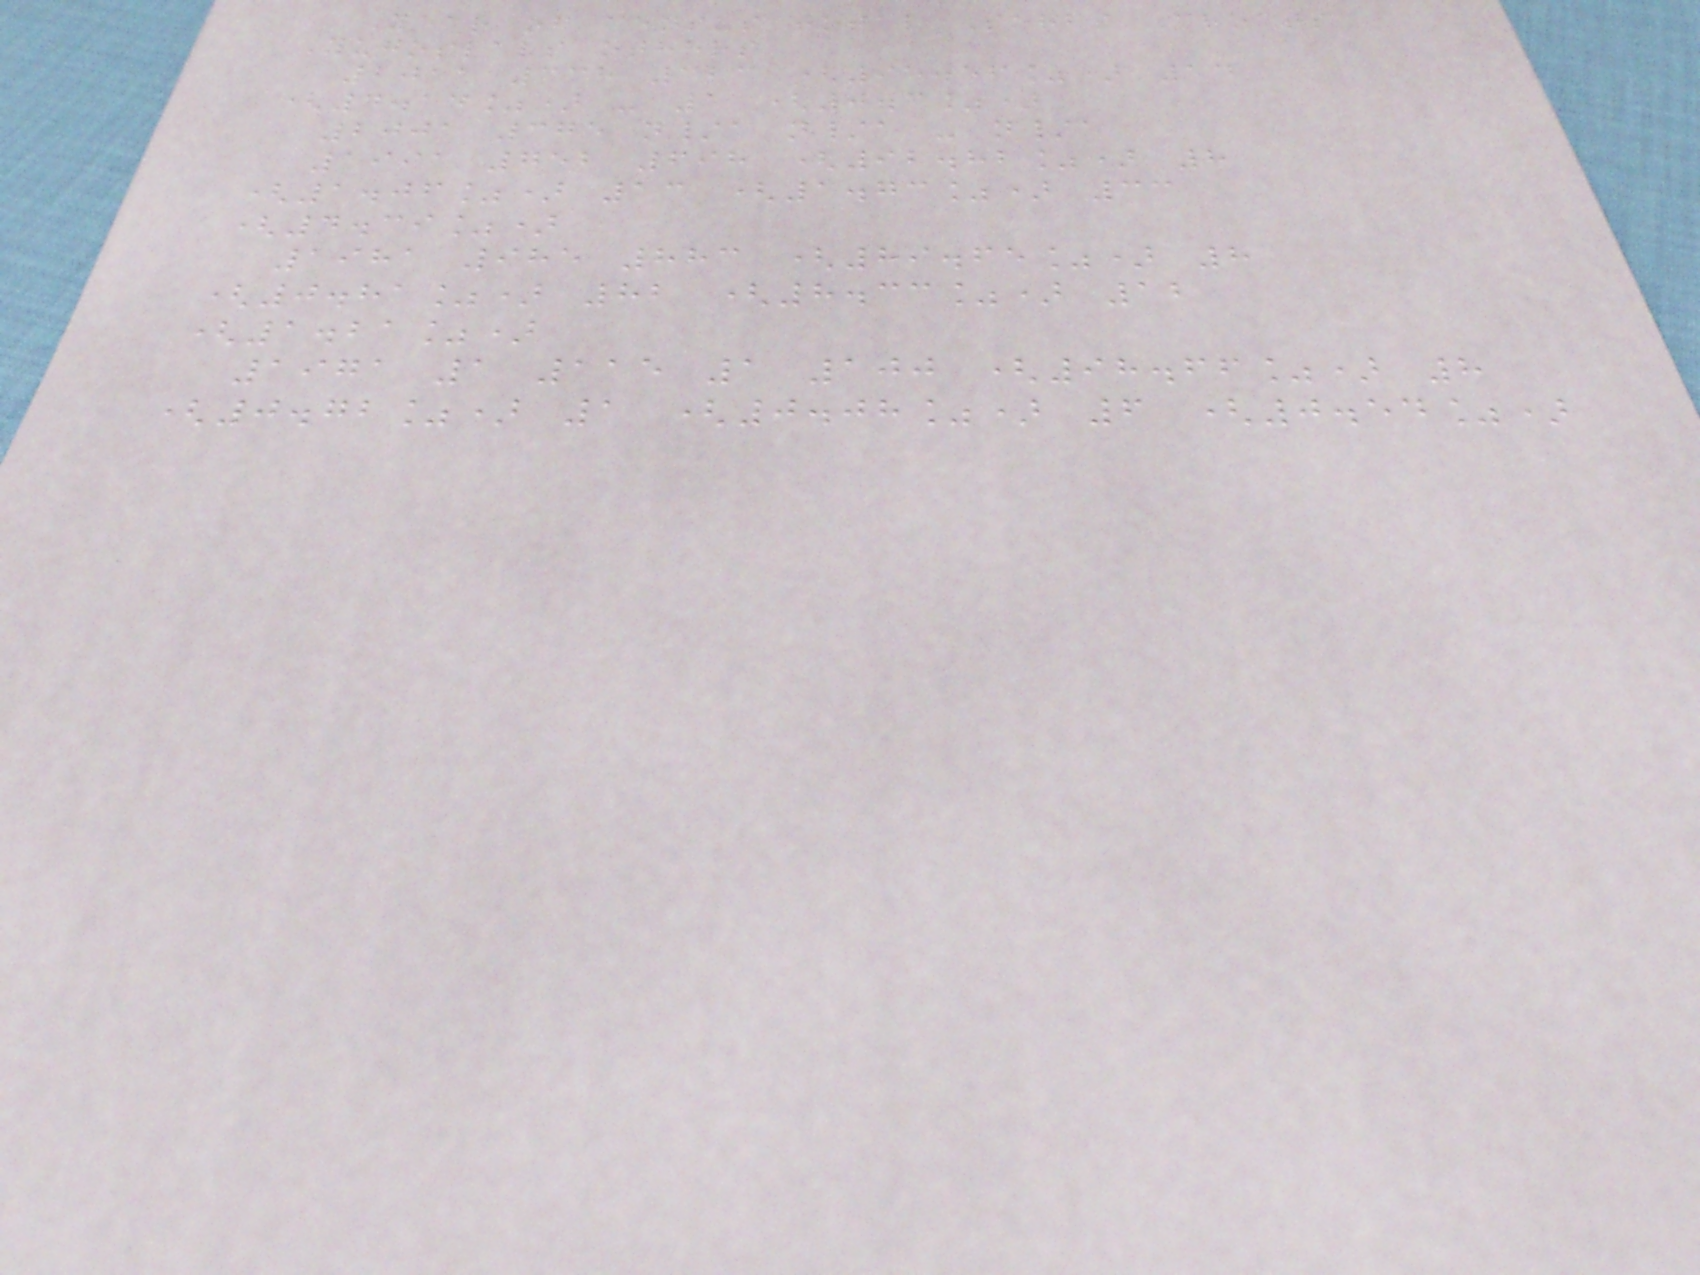Year of census total Serbs Croats
Yugoslavs others
2011 338 323 (95.56%) 14
(4.14%) - 1 (0.3%)
2001 375 n/a n/a - n/a
1991 752 698 (92.82%) 8
(1.06%) 13 (1.73%) 33
(4.39%)
1981 985 883 (89.65%) 8
(0.81%) 82 (8.33%) 12
(1.21%)
1971 1 115 1 100 (98.66%) 8
(0.72%) 1 (0.08%) 6 (0.54%)
